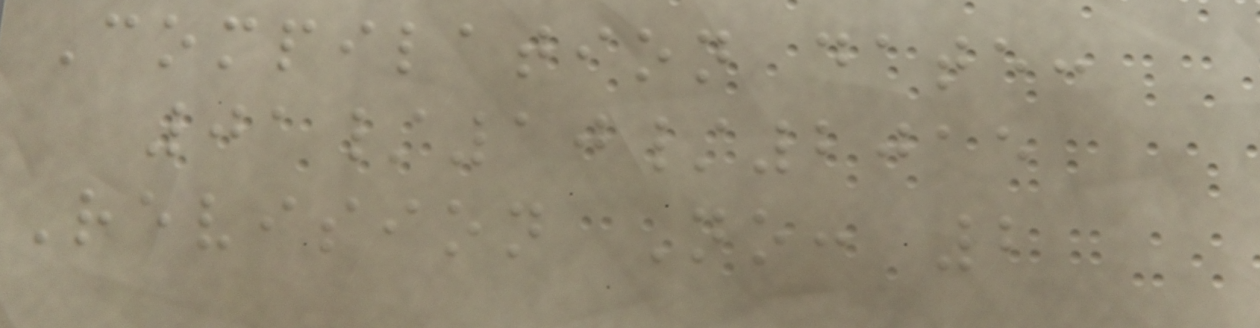Compilation date:
01/10/2015
Revision No: 2
